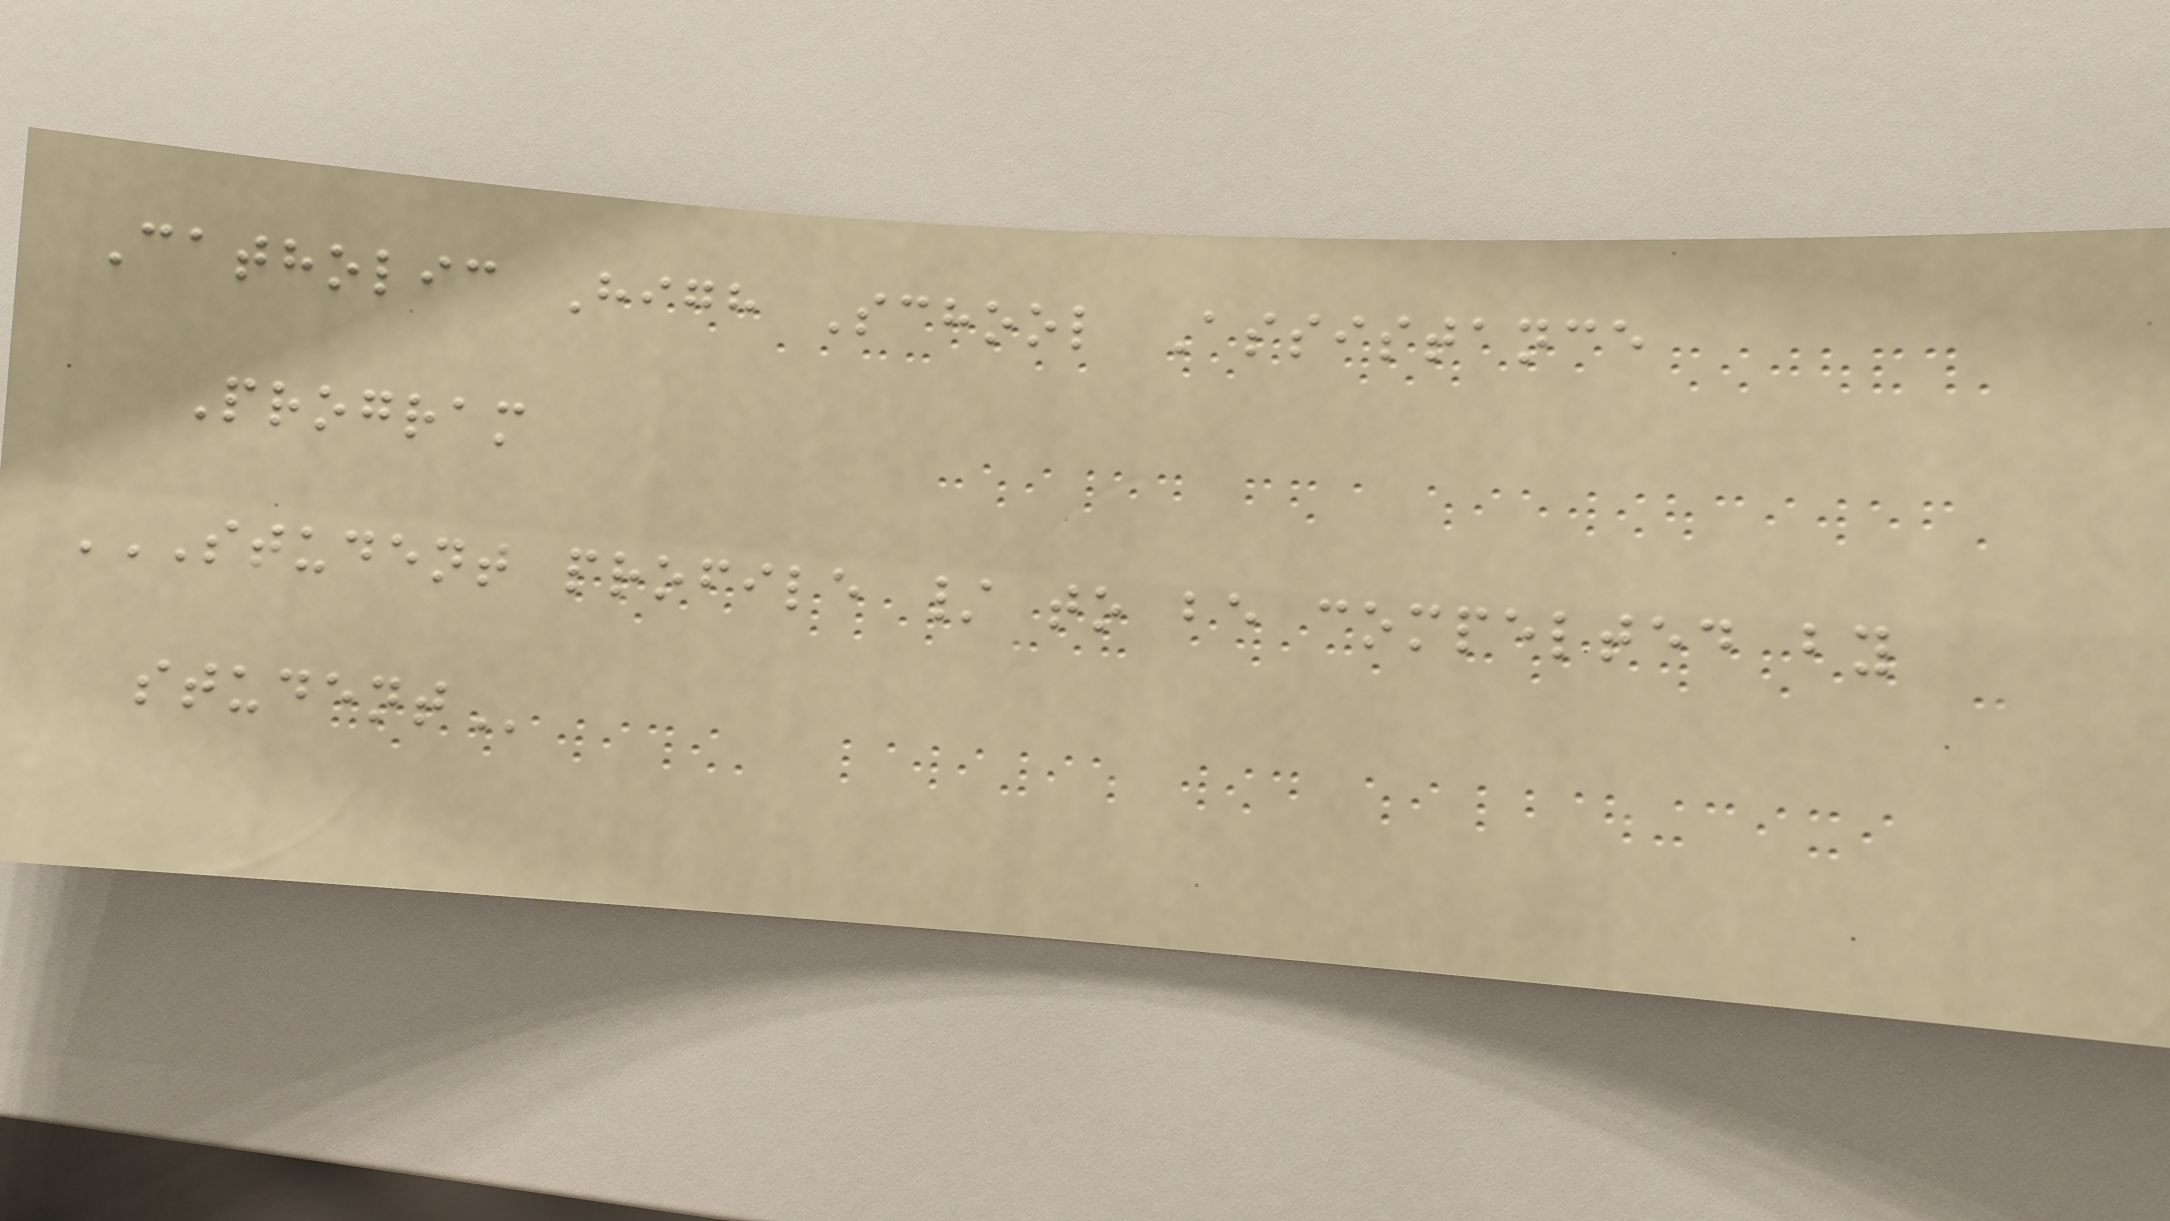Catholic High School Assistance
Program
STUDENT PROFILE / TO BE COMPELTED BY
STUDENT
